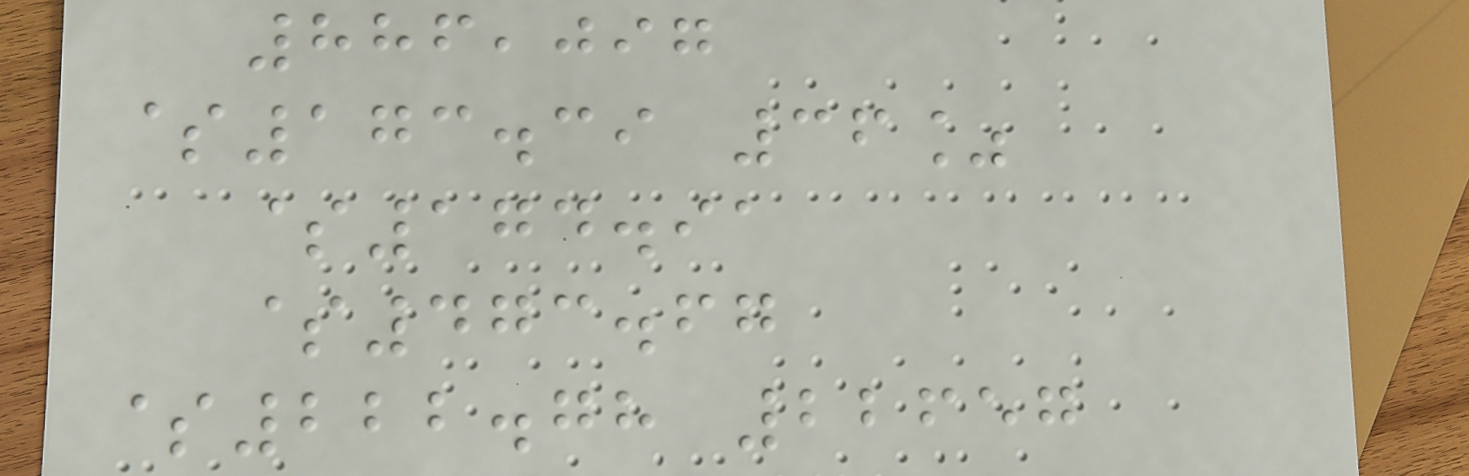886,097
$173.39 36%
$174.91
$473.67
$222.78 22657
